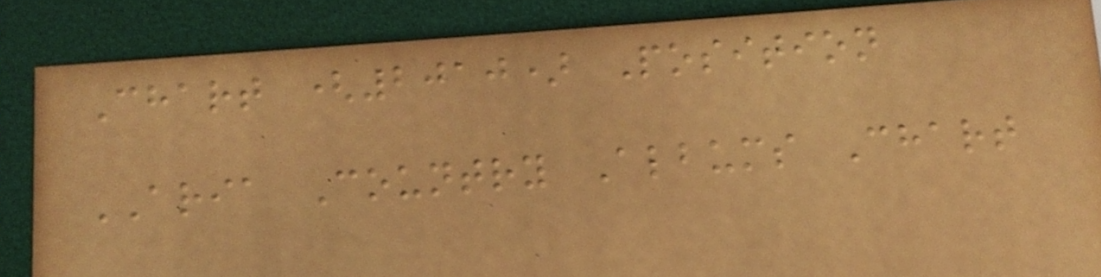Chart (2010) Position
ARIA Country Albums Chart
